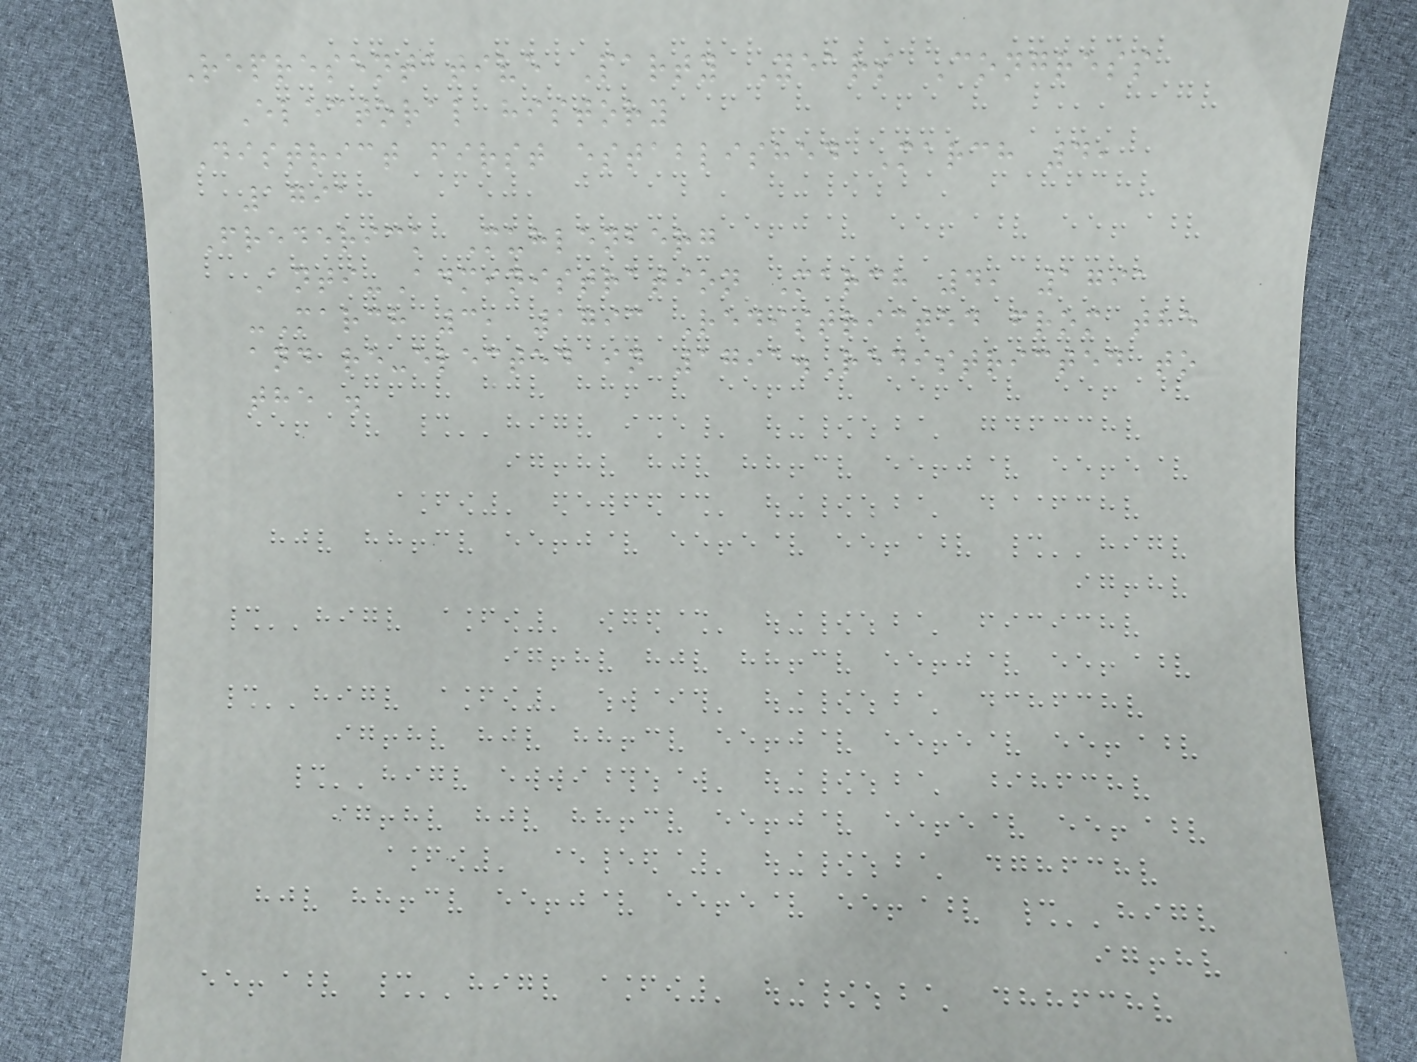Representative Party Years Congress
Electoral history
District first established March 4,
1791
Frederick Muhlenberg
Anti-Administration March 4, 1791
-March 3, 1793 Redistricted from the
and re-elected in 1791.Redistricted to
the .
